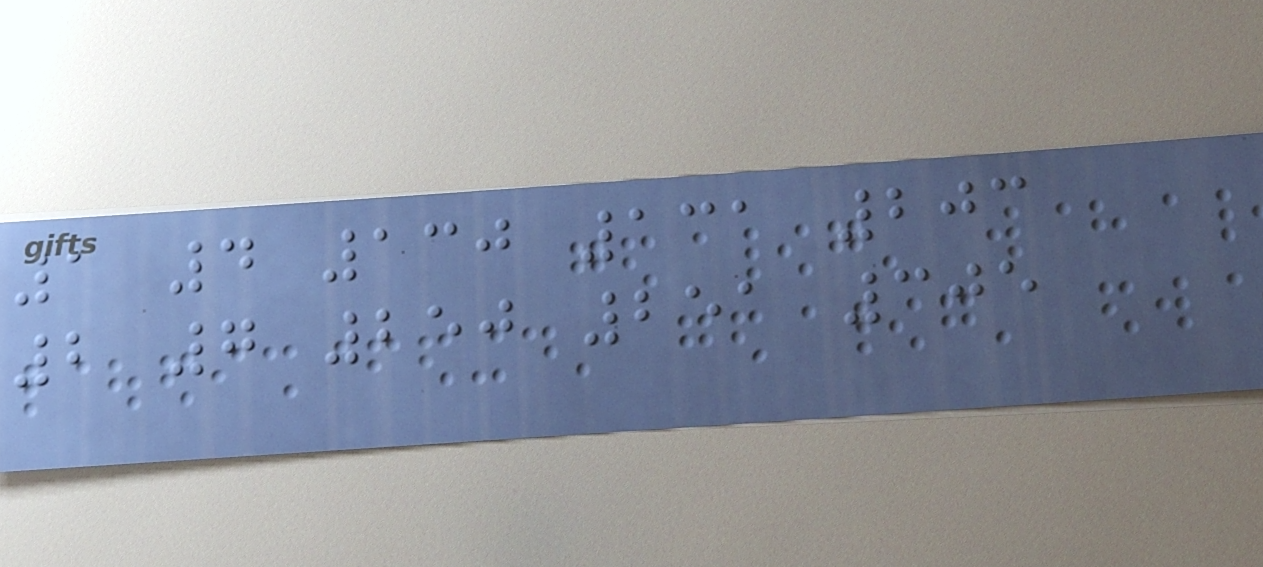1 4 130 131 203
2 7 250 251 305
